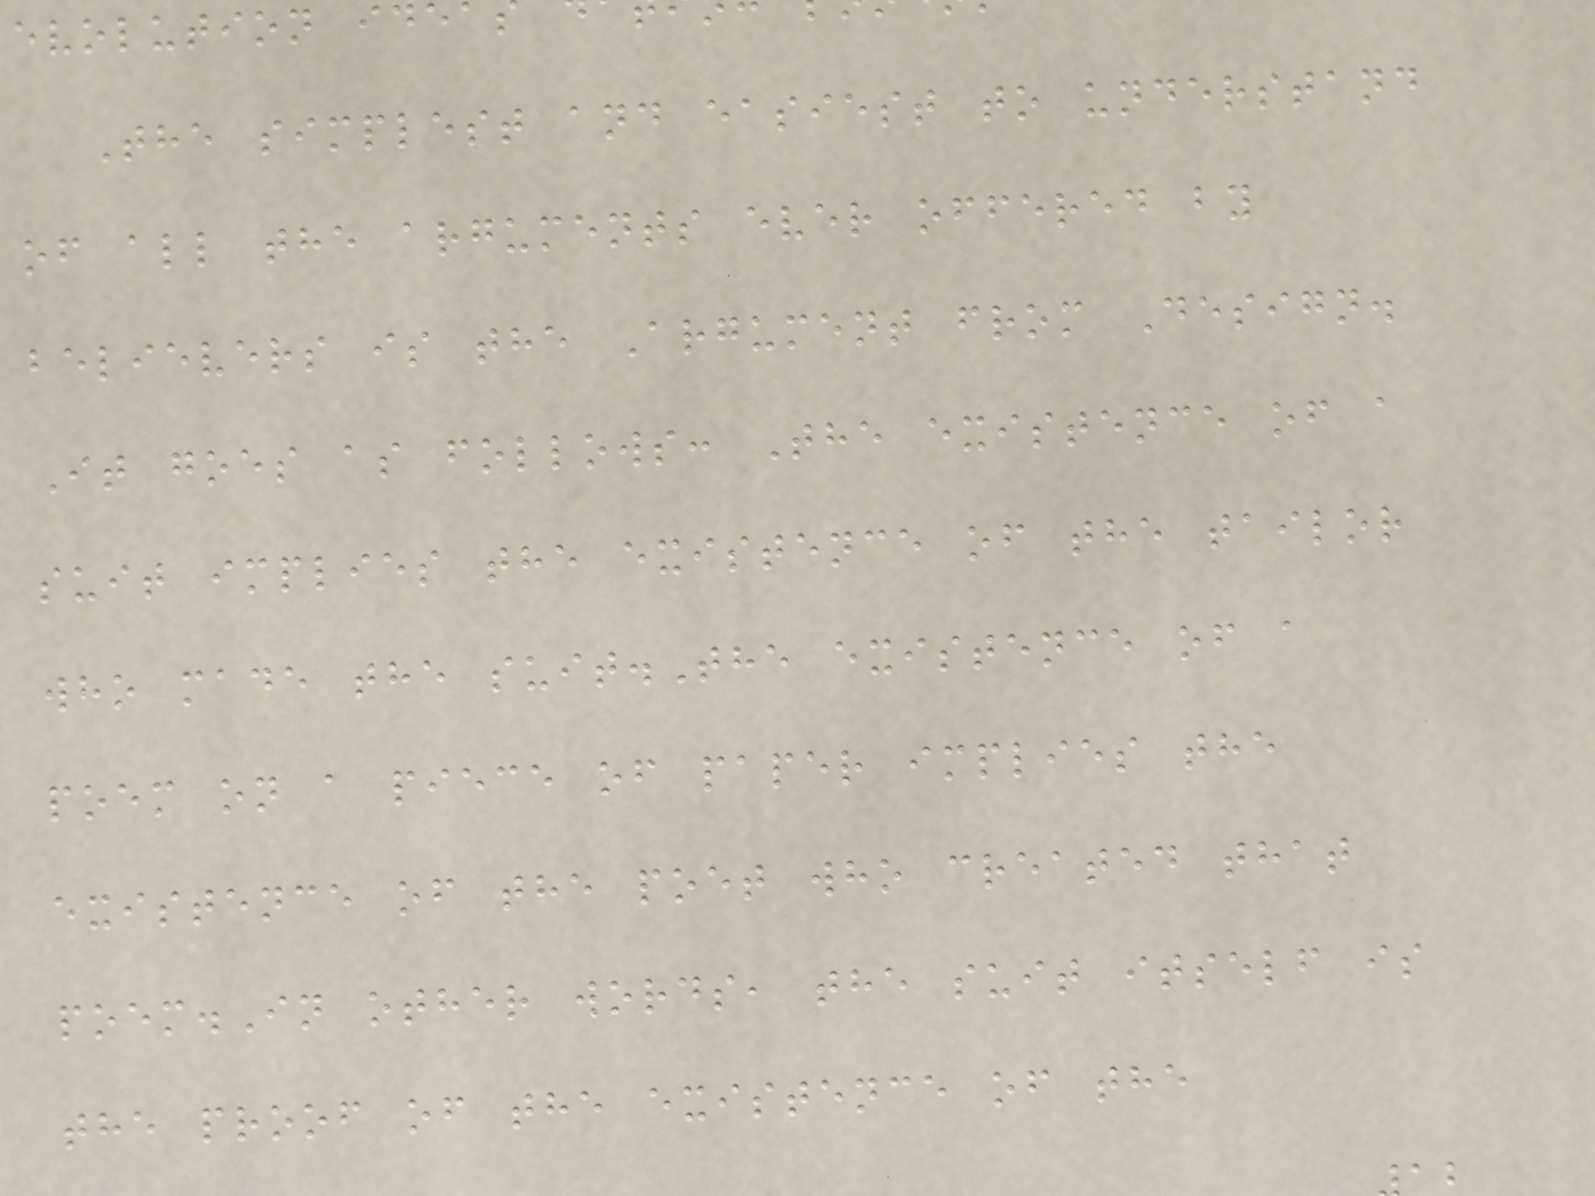evolution ide
The simplest and easiest to understand
of all the arguments ever offered by
believers is the Argument from Design.
It goes as follows: The existence of a
suit implies the existence of the tailor
who made the suit.The existence of a
poem on a piece of paper implies the
existence of the poet who created that
poem.In other words, the suit itself is
the proof of the existence of the
